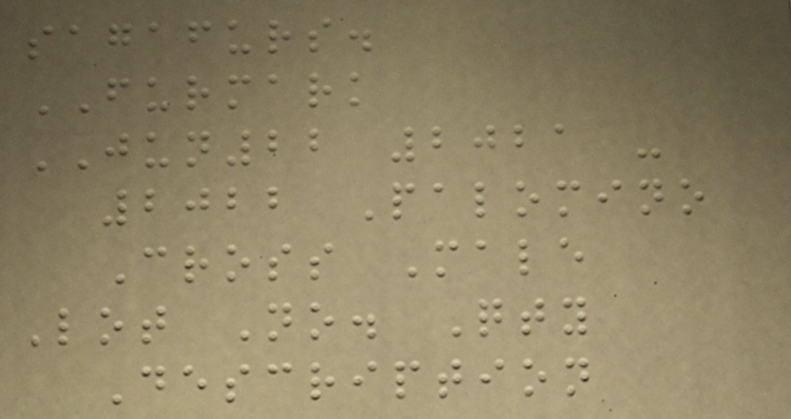sagafurs.
FURMARK
JUN22 2021 -
2022 Palomino
Cross Male
Lot No. Qty
Description
